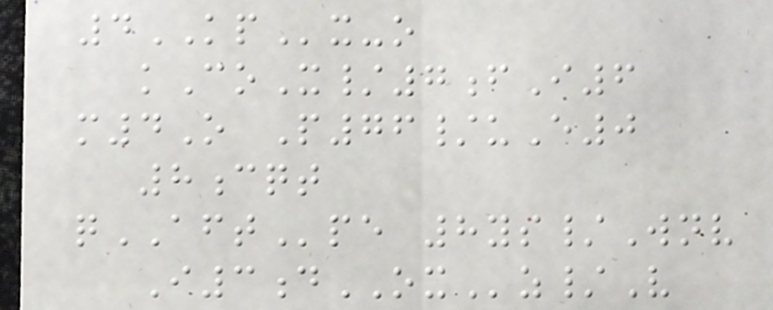4KPx-o
kCoX/7fI6
m4O P76/uE0
8cqt
qAFTpe 8ys/Wnv
I3dOXz/V
